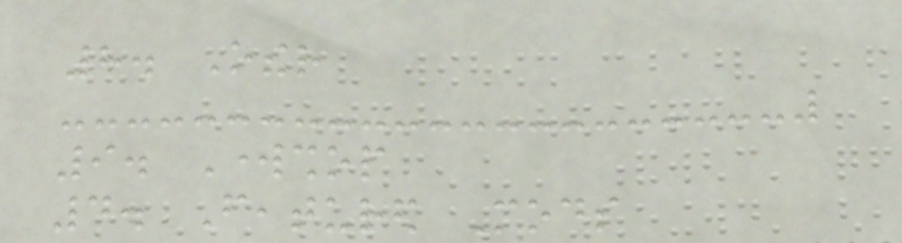8. Other
9. Workshop
4. Featured Mods
